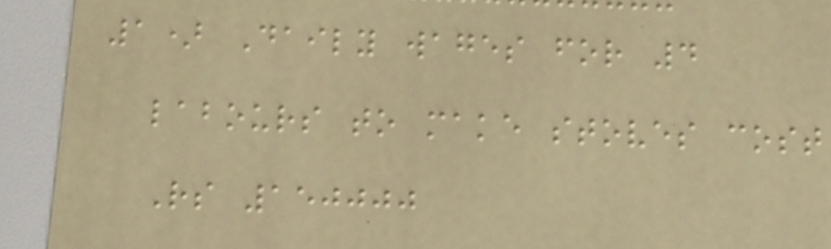1) Daily wages for 4
labours to make stoves cost
Rs 150000
